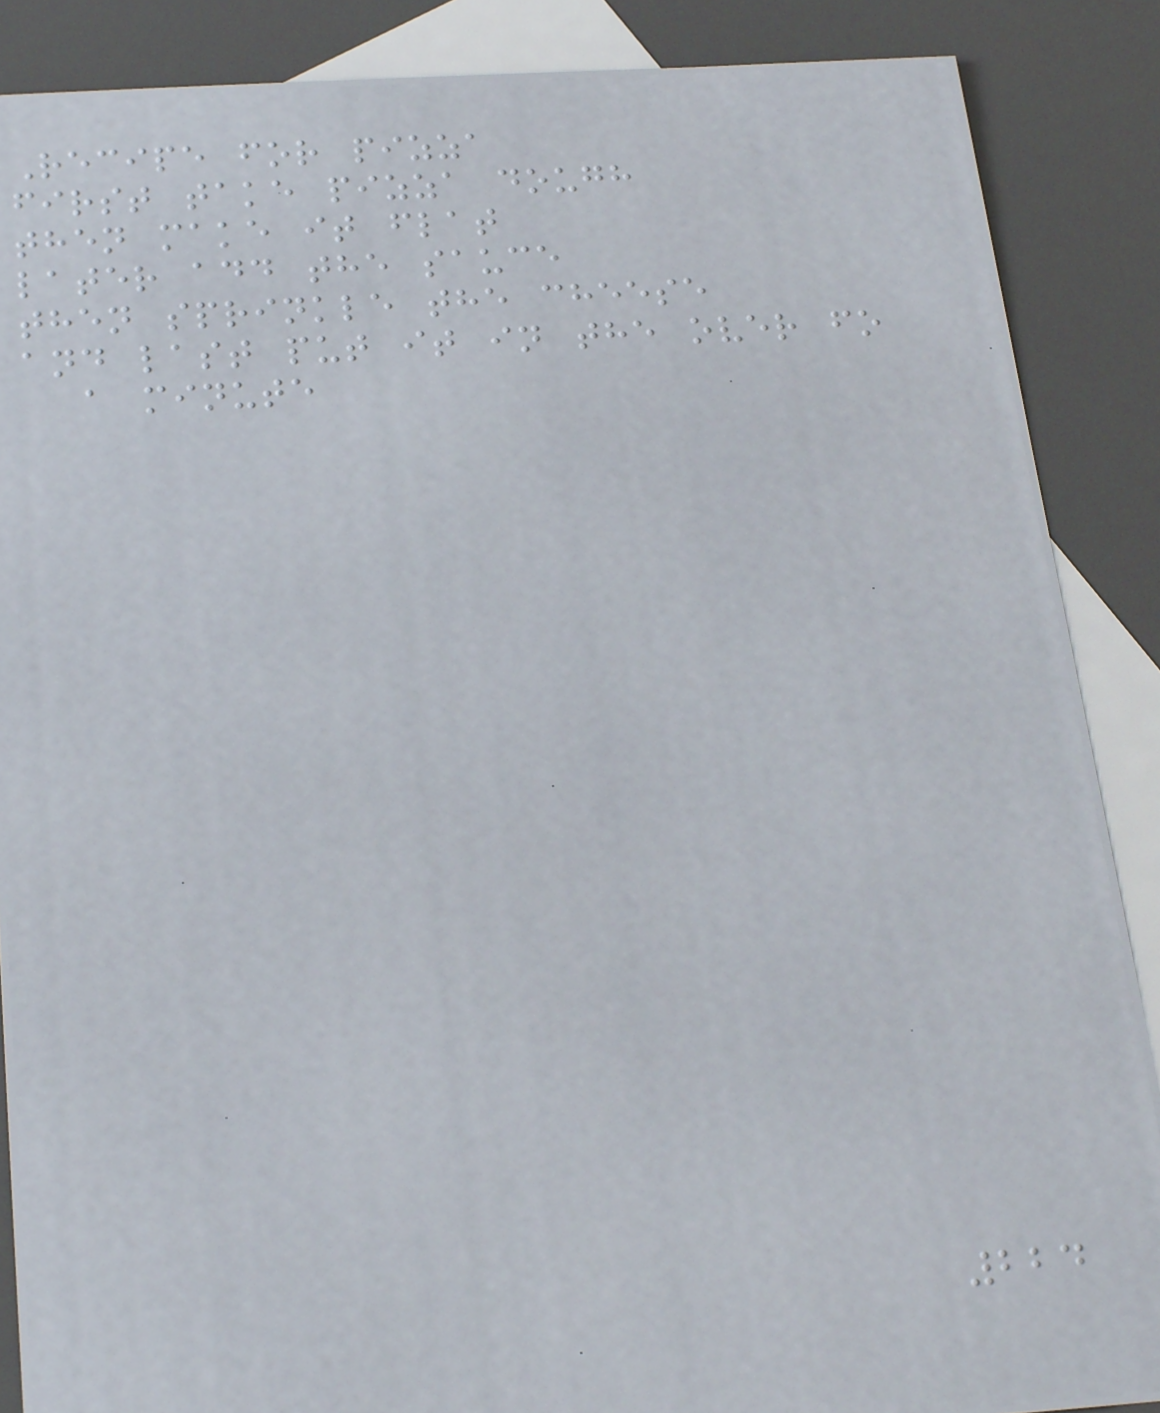Recipe for pizza
first take pizza dough
then make it flat
later add the sauce
then sprinkle the cheese
and last put it in the over fo
a minute
224
